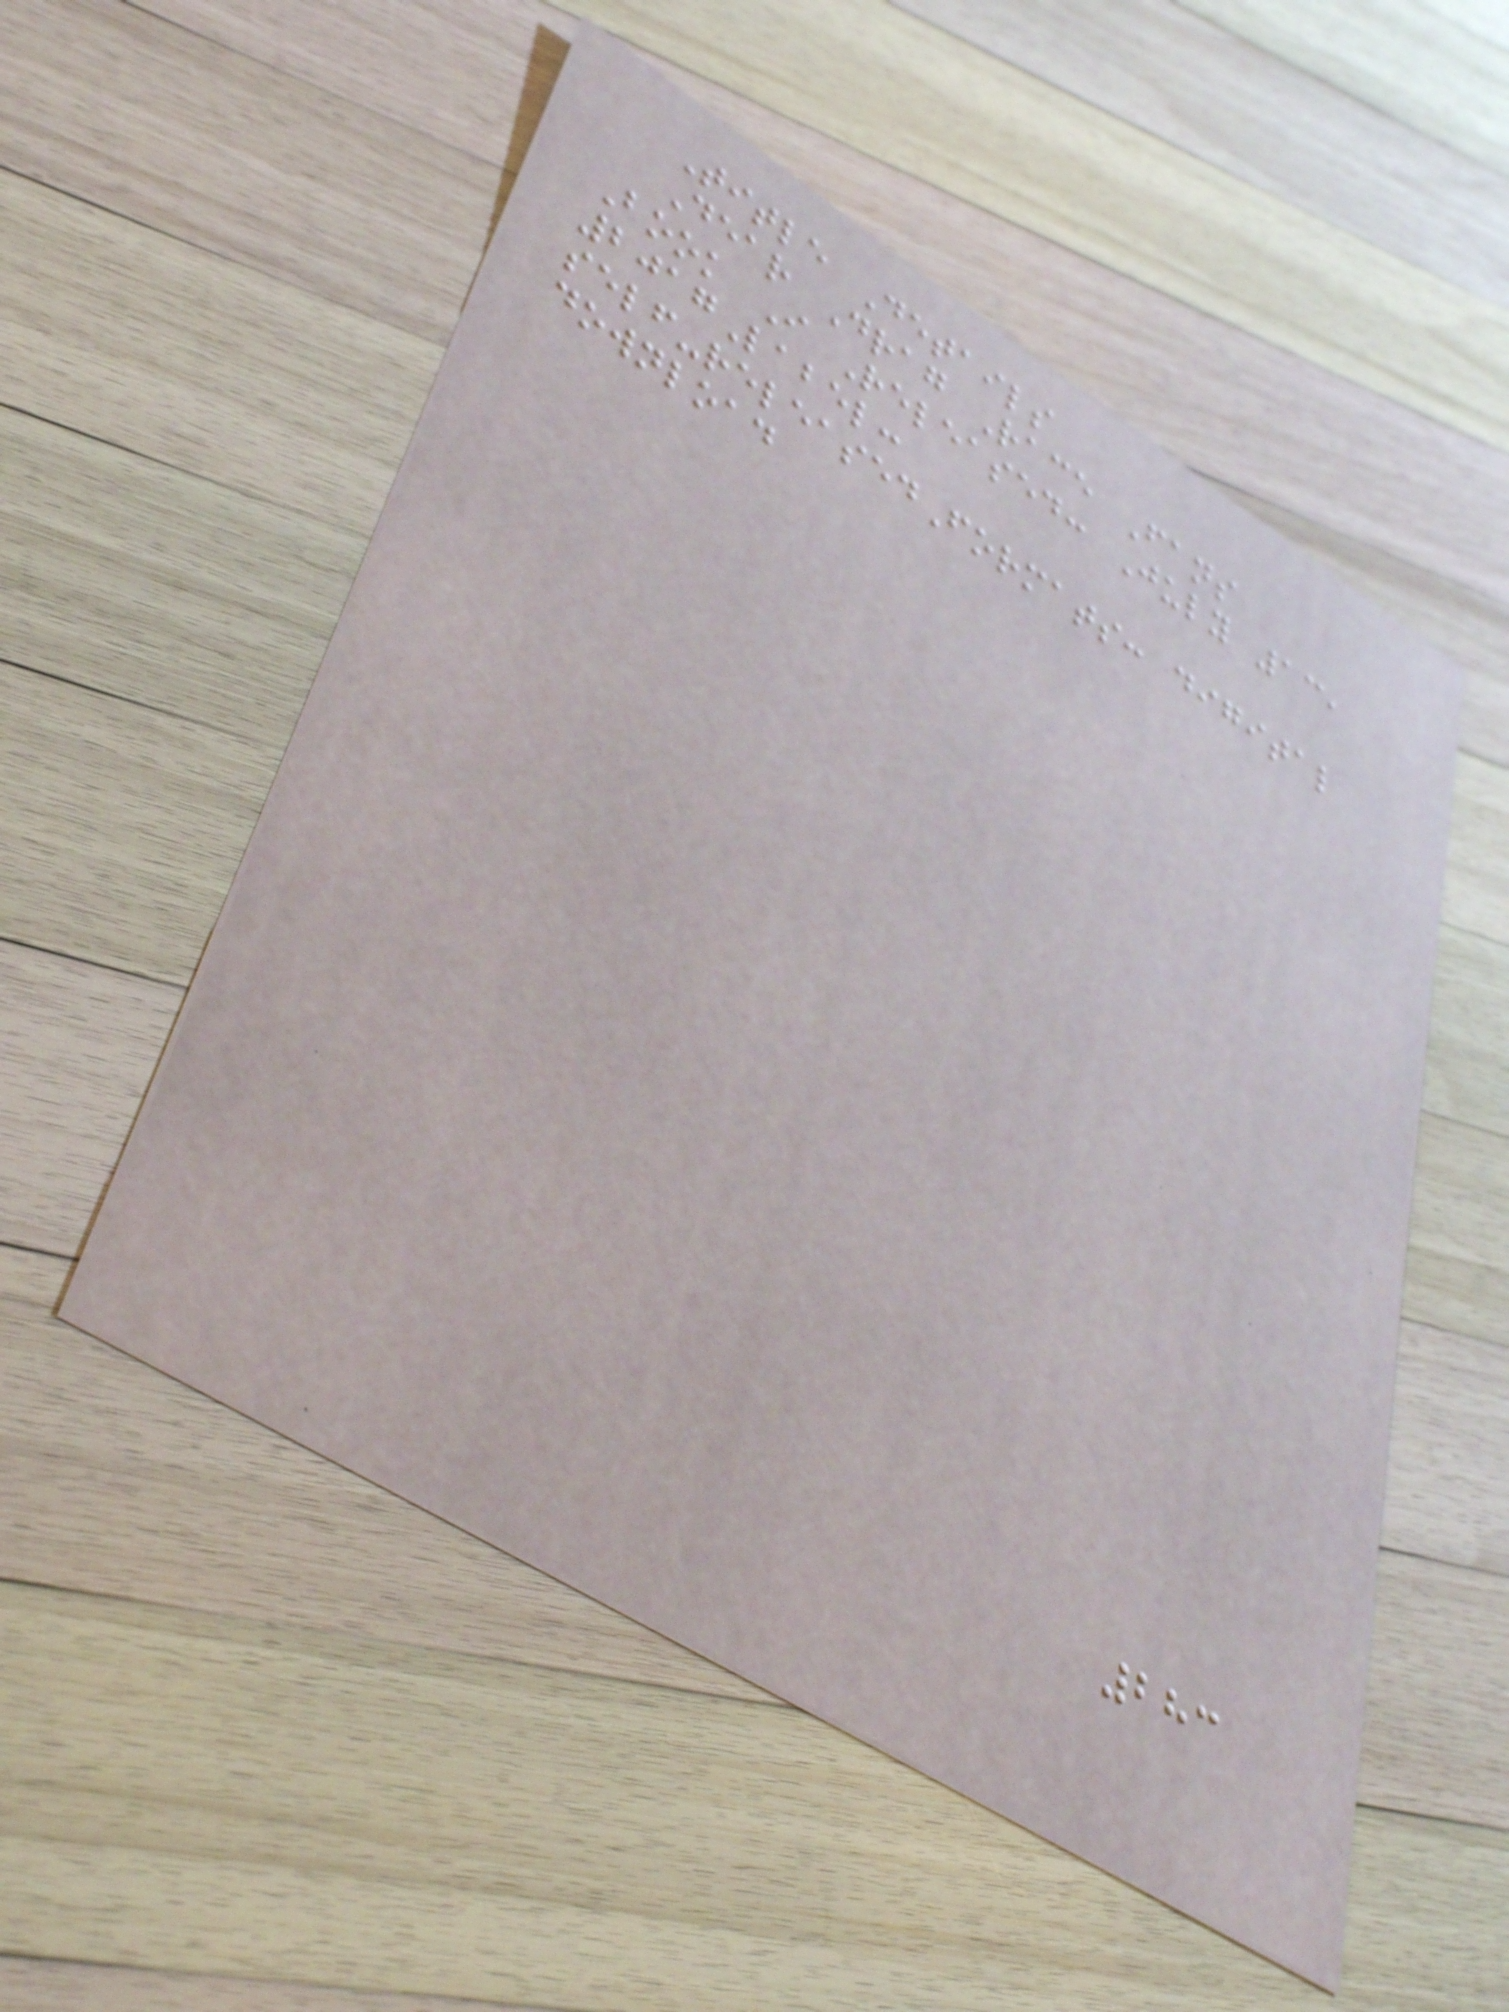Title Details
Dear Drag Race Fans
Book I Released: July 13,
2017Label:
self-releasedFormats: digital
download
283
